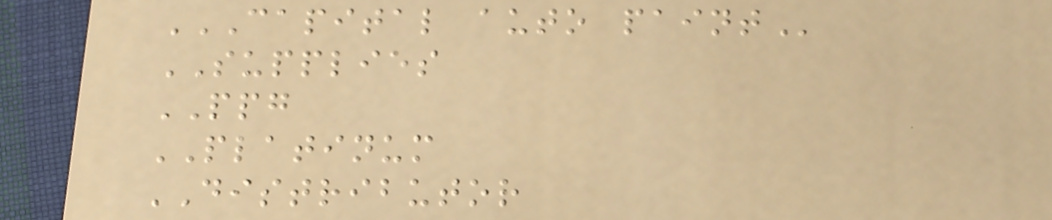CAPITAL AUTO PAINT
SUPPLIES
PPG
PLATINUM
DISTRIBUTOR
